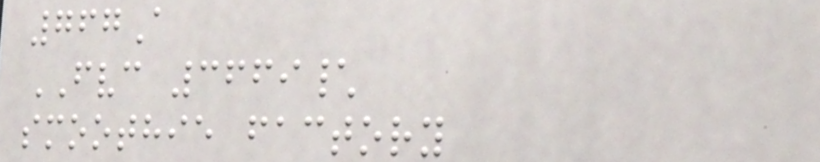767A
FVC 3669\
smoothie factory
